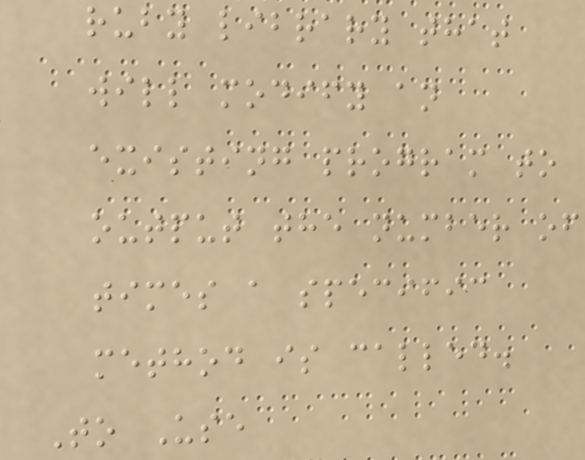ruby library that
will modify an
existing program to
output the number of
times a specific
method is called.
To Use
